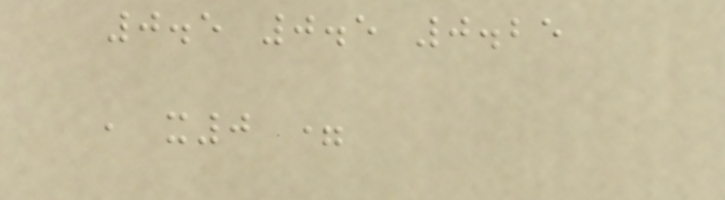0.5 0.5 0.25
, x0 =
